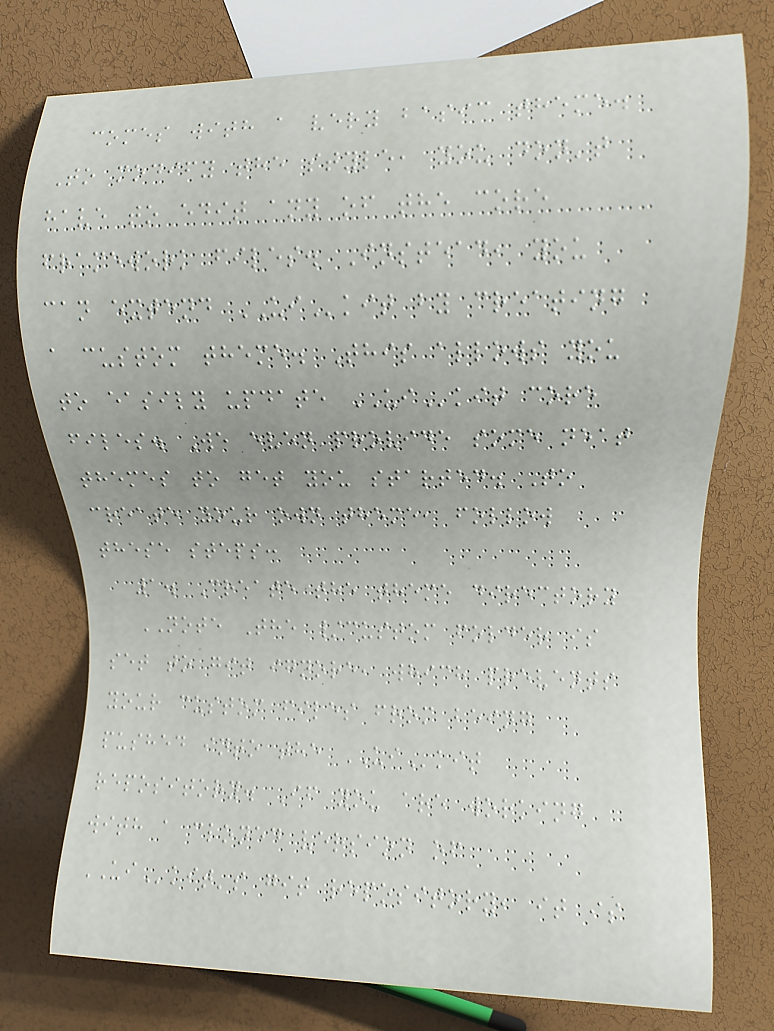comes with a very basic theme.
To modify the style, you don't
have to edit any of the core
framework files. Instead, you
can extend UIkit by creating
a custom theme. This allows you
to easily update UIkit core
files. We even provide some neat
themes to get you started. To
create your own theme, follow
these steps:
1. Create the theme directory
NOTE The /custom folder is
set to git ignore, which prevents
your custom files from being
pushed into the UIkit
repository. If you are working
with a cloned version of
UIkit's git repository, it is
